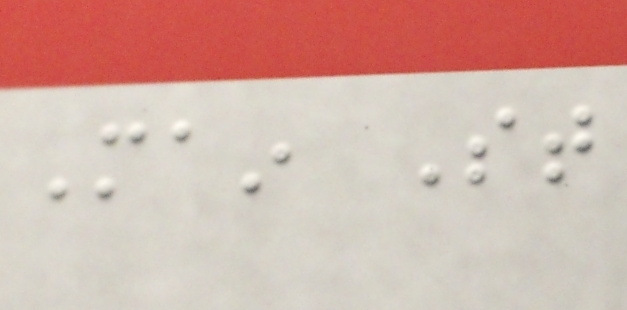Main St
